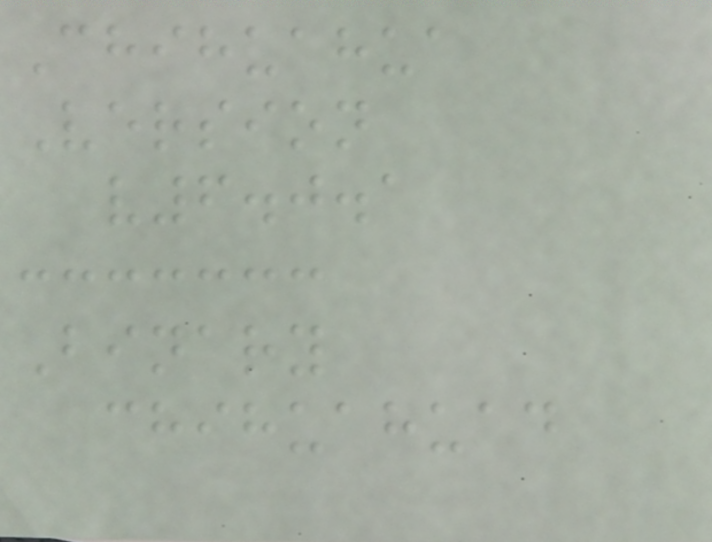Chihuahua
Version
v6.0.1
Binary
chihuahuad
